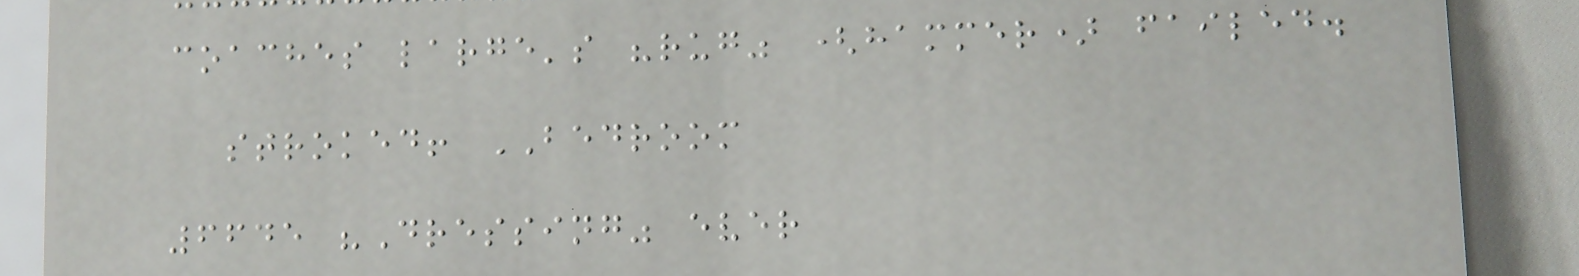coaches large's "rug" (hammer) failed.
stroked! BEDROOM
6645 "Dressing" ever
